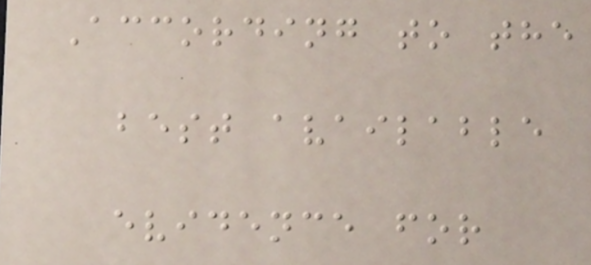According to the
best available
evidence for
